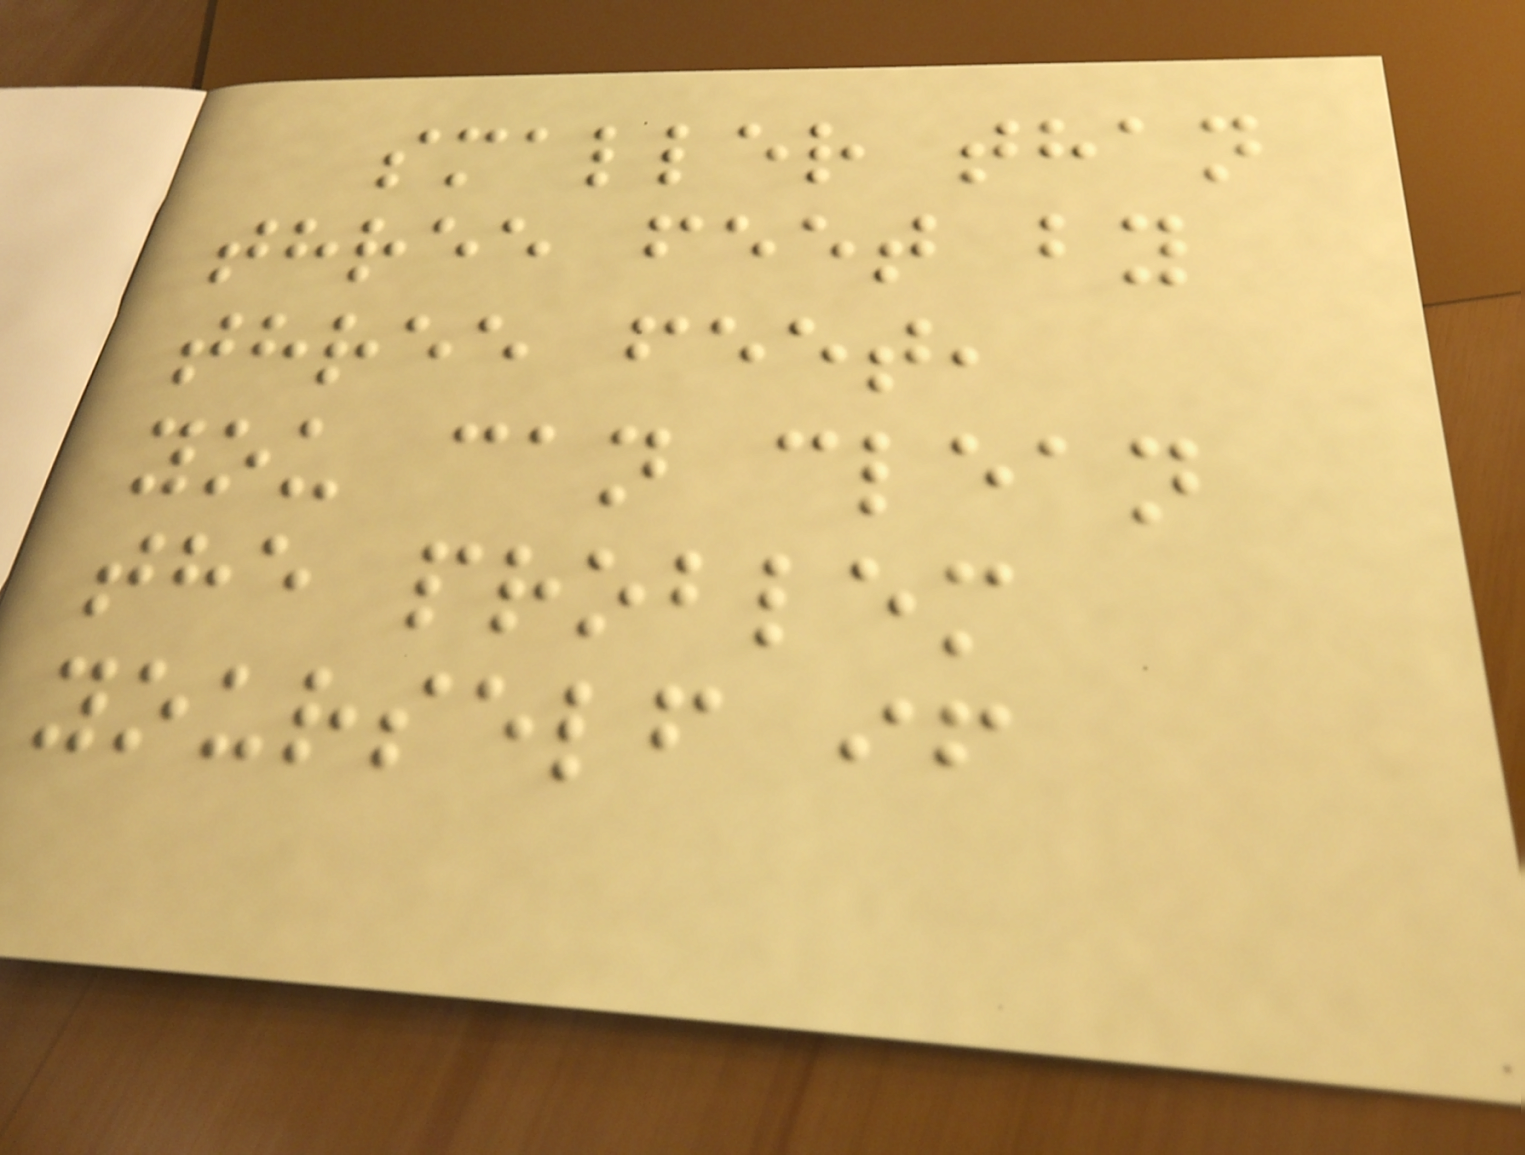smaller than
three feet by
three feet,
you can clean
the problem
yourself if
